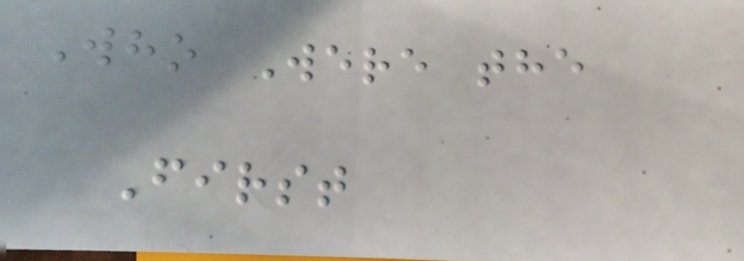Who Were the
First
